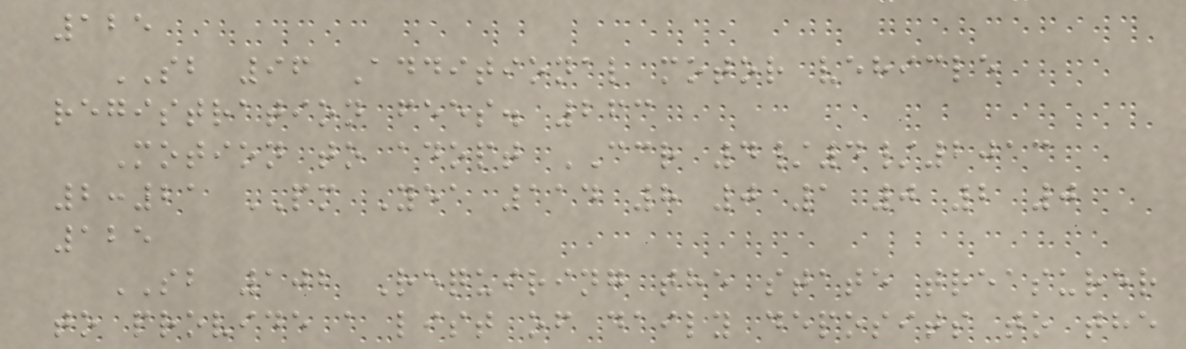125
SB 96 Additional motor vehicle
registration fees. 263
Motion to adopt CCR 4/4/2013
2:21 PM Yea 114 8 0 1 0 2 0
125
SB 102 Requiring the state treasurer
to provide a list of daily deposits to the
